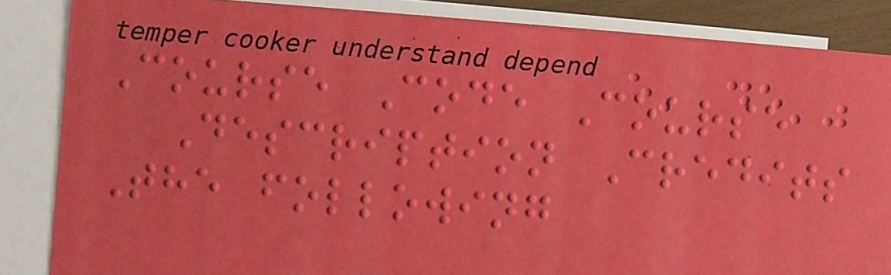Course Code Course
Description Credits
The following
